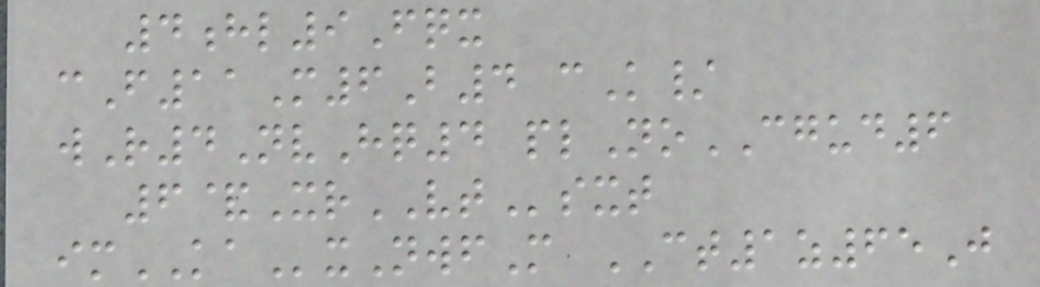4hl9Fqx
cF11M6B4 cK/
wR4NvHq4 plNoCGUD6
6&XrVTsxt
imKAxNwfM CT1z65J
